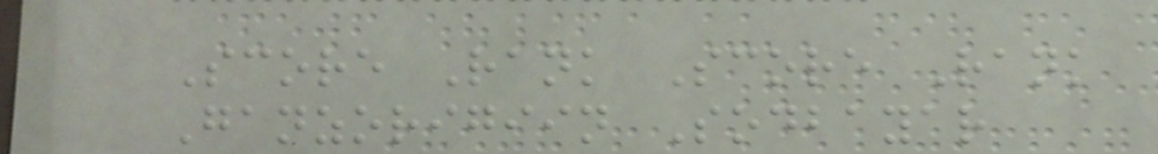Score Rank Score Rank
Ganzorigiin Sodbayar
